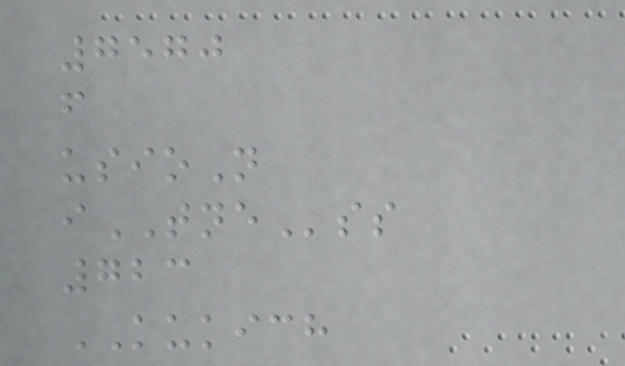7570
f
usioN
iTNEss
723
KUKICH
